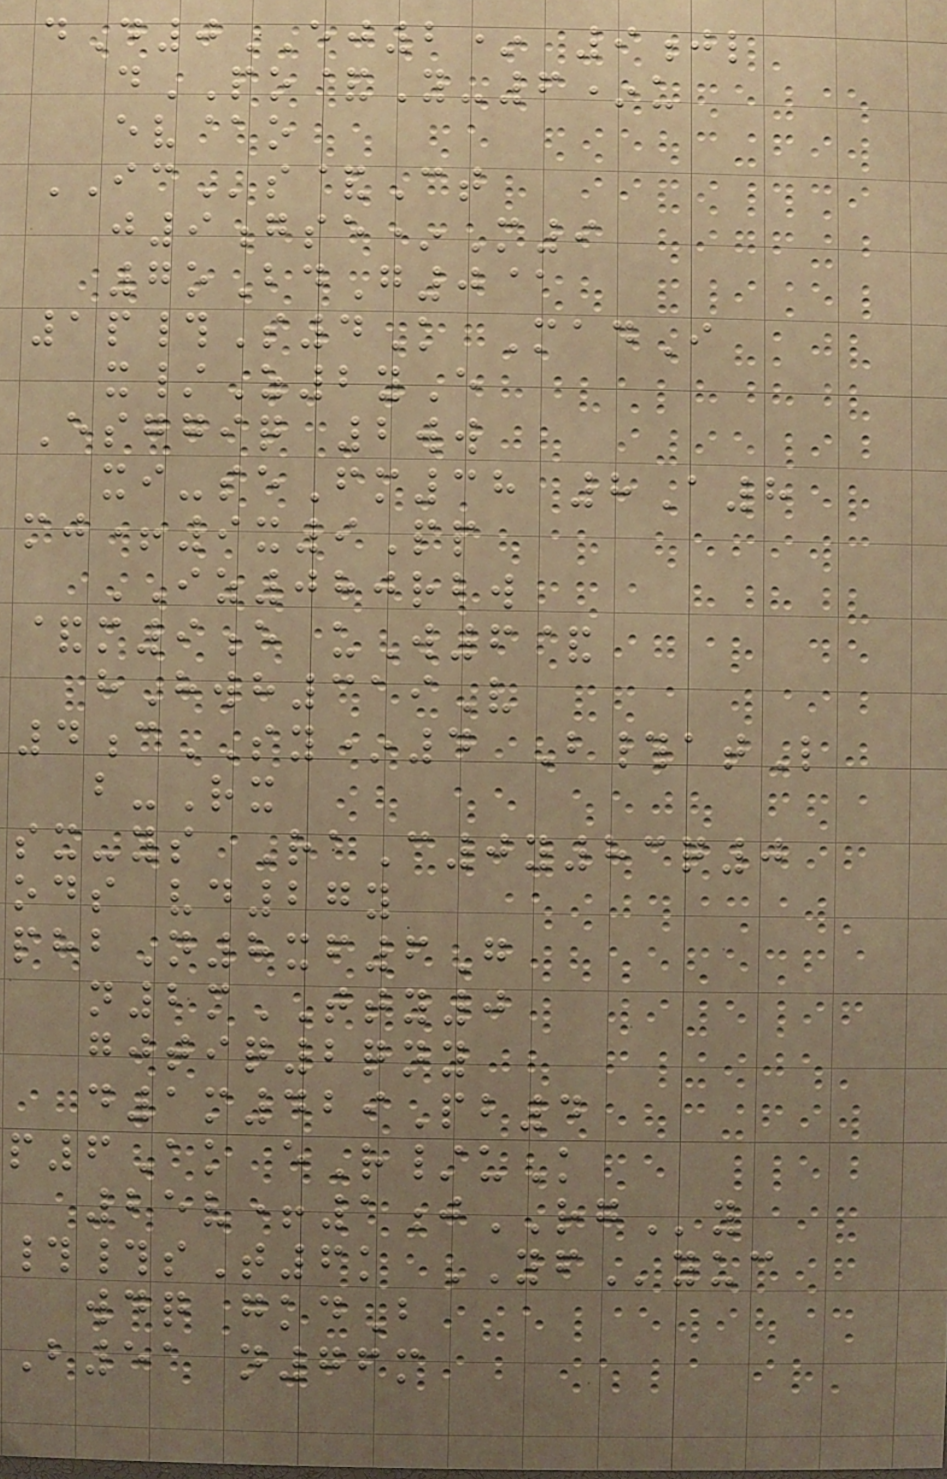dD0EJ2* 9jl
dPO&Y-6*u
ev@o
ICs&Ct
j9gse*M9
7oBdG0@
1p#S4K MadI
x/Z2yE
Esggiq 2ww
xi-seFm38 8A8
mj+9x9Pp
IZ080rbw
&m9e uW6&
hHwh319V
4cSY*4 B#atL
b-Rx
sx-ys RaC0y83q0
ods vd27y
phbN8xf6G
n2mTTY0
gjtiq2qny
d1m429Pb4
p6Ak eR/uK
25v+1jRGy
##sT6k YFyuc
wdq gkdB
B51 n76m
